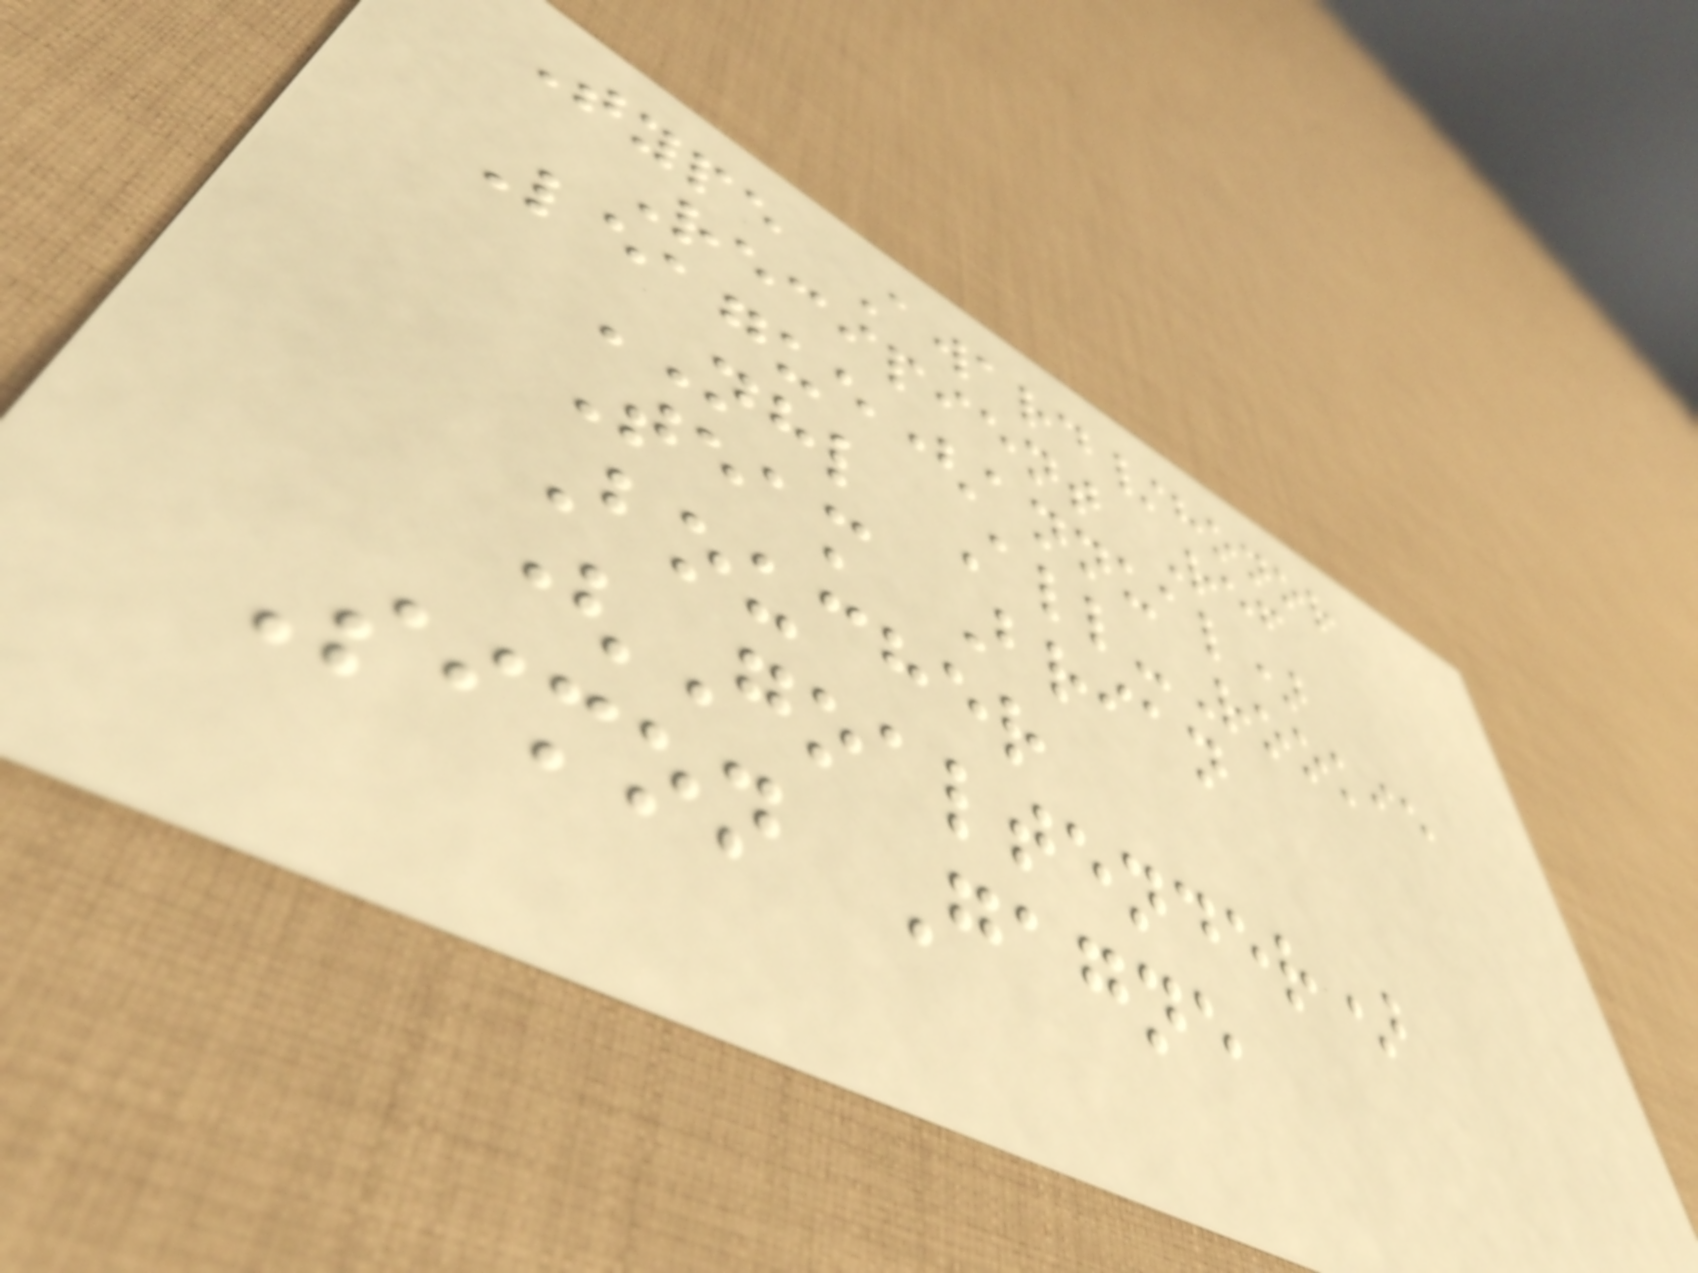Type Award/honor
Recipient Ref
League(annual)
NHL All-Rookie
Team Brian
Boucher
(Goaltender)
Simon Gagne
